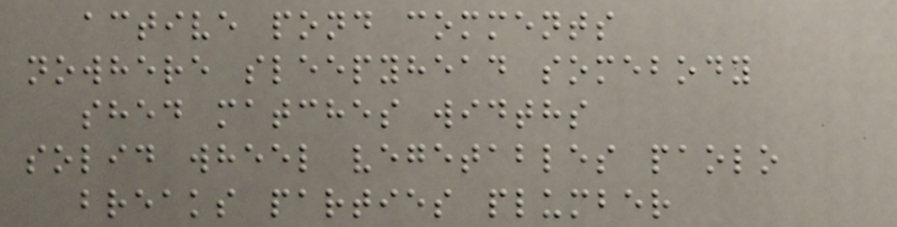active pond comments
nowhere sleepyhead somebody
shed matches widths
solid wheel vegetables paolo
breaks parties plumber
